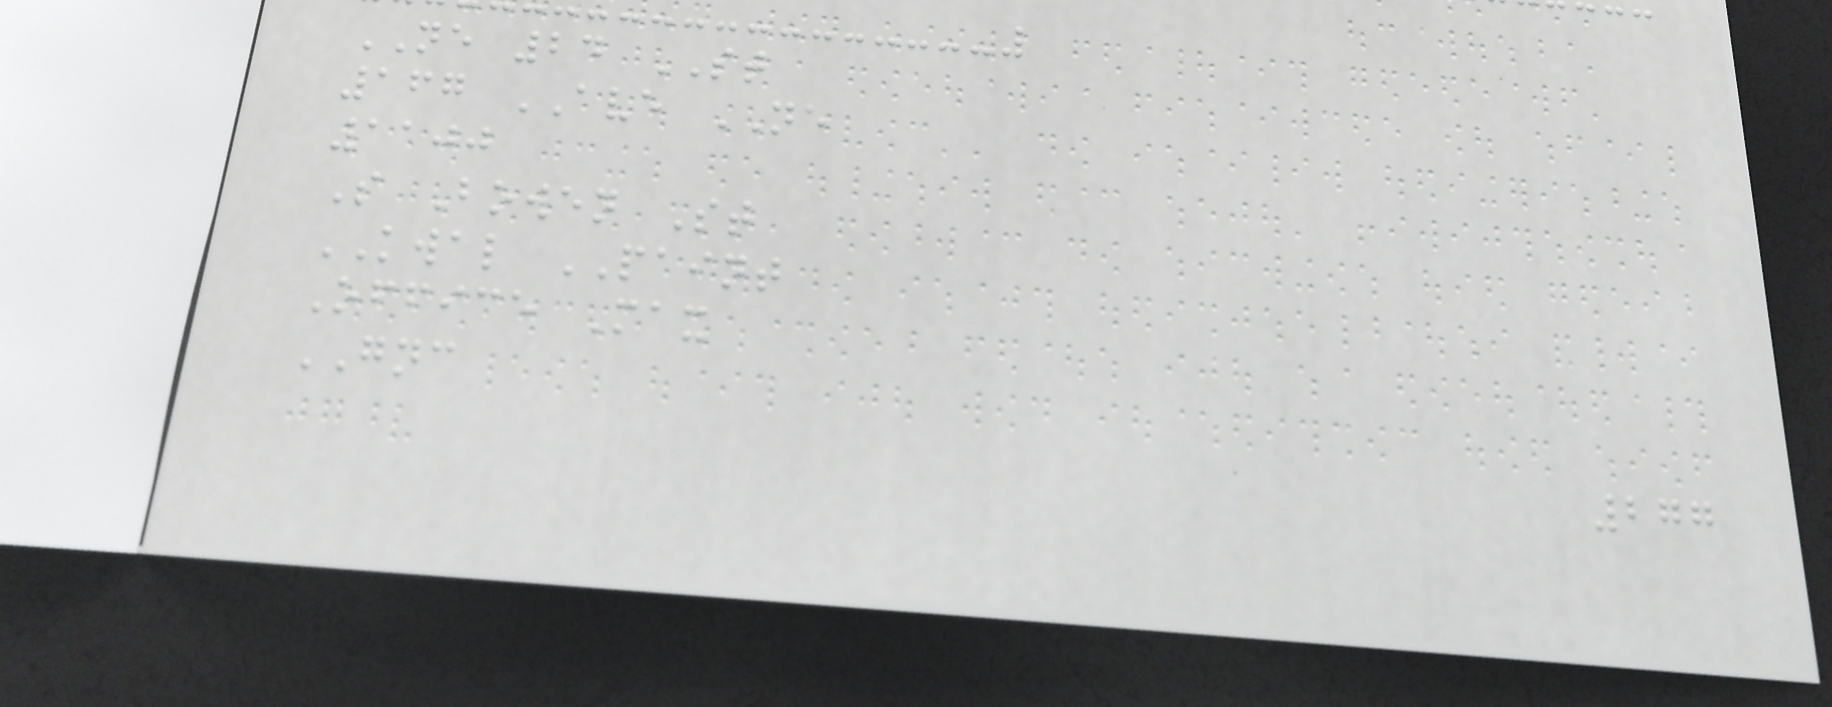NE 24 ST
167 AVE NE
1100
S Bowen St
KWAL PAINT
Office Max
GNC
277
